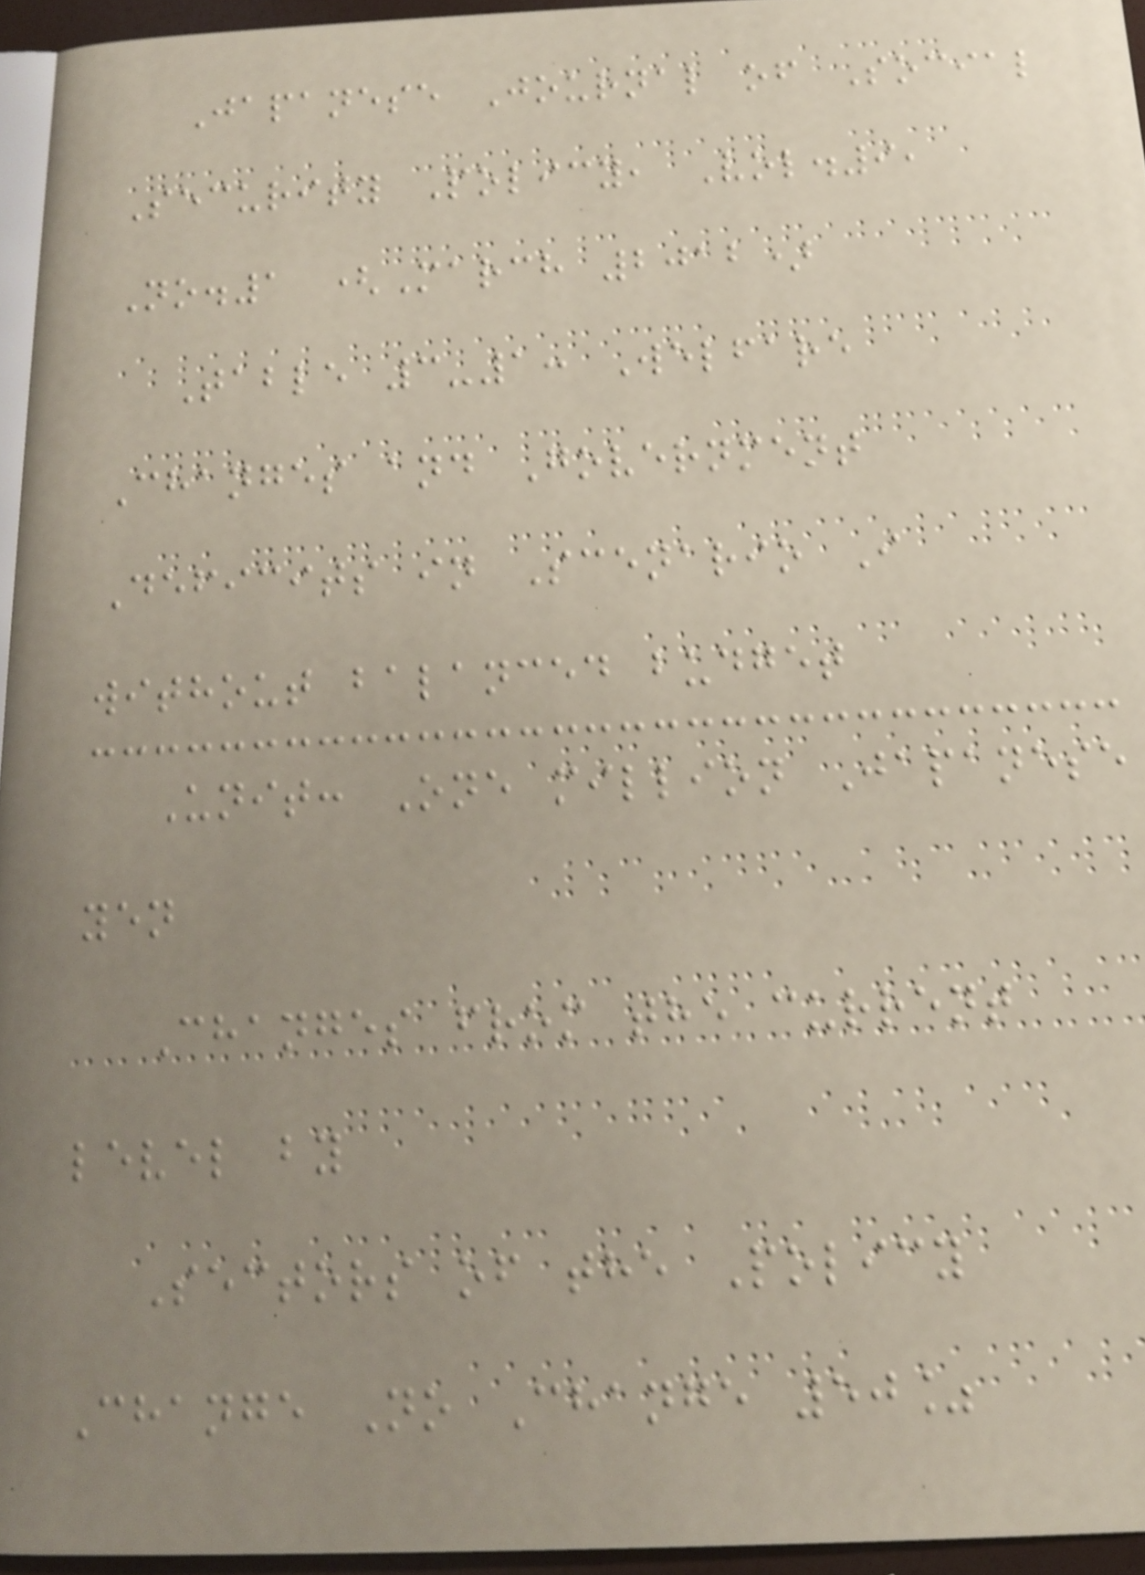Japanese Journal of Social
Security Policy, Vol.9,
No.1 (March 2012)
Table 3-1: Welfare
Changes and Government
Deficits in Scenario I
without balanced budget
Unit: One million Japanese
yen
Changes from the current
level by
Sectors of the Policy
Change No Change 50%
